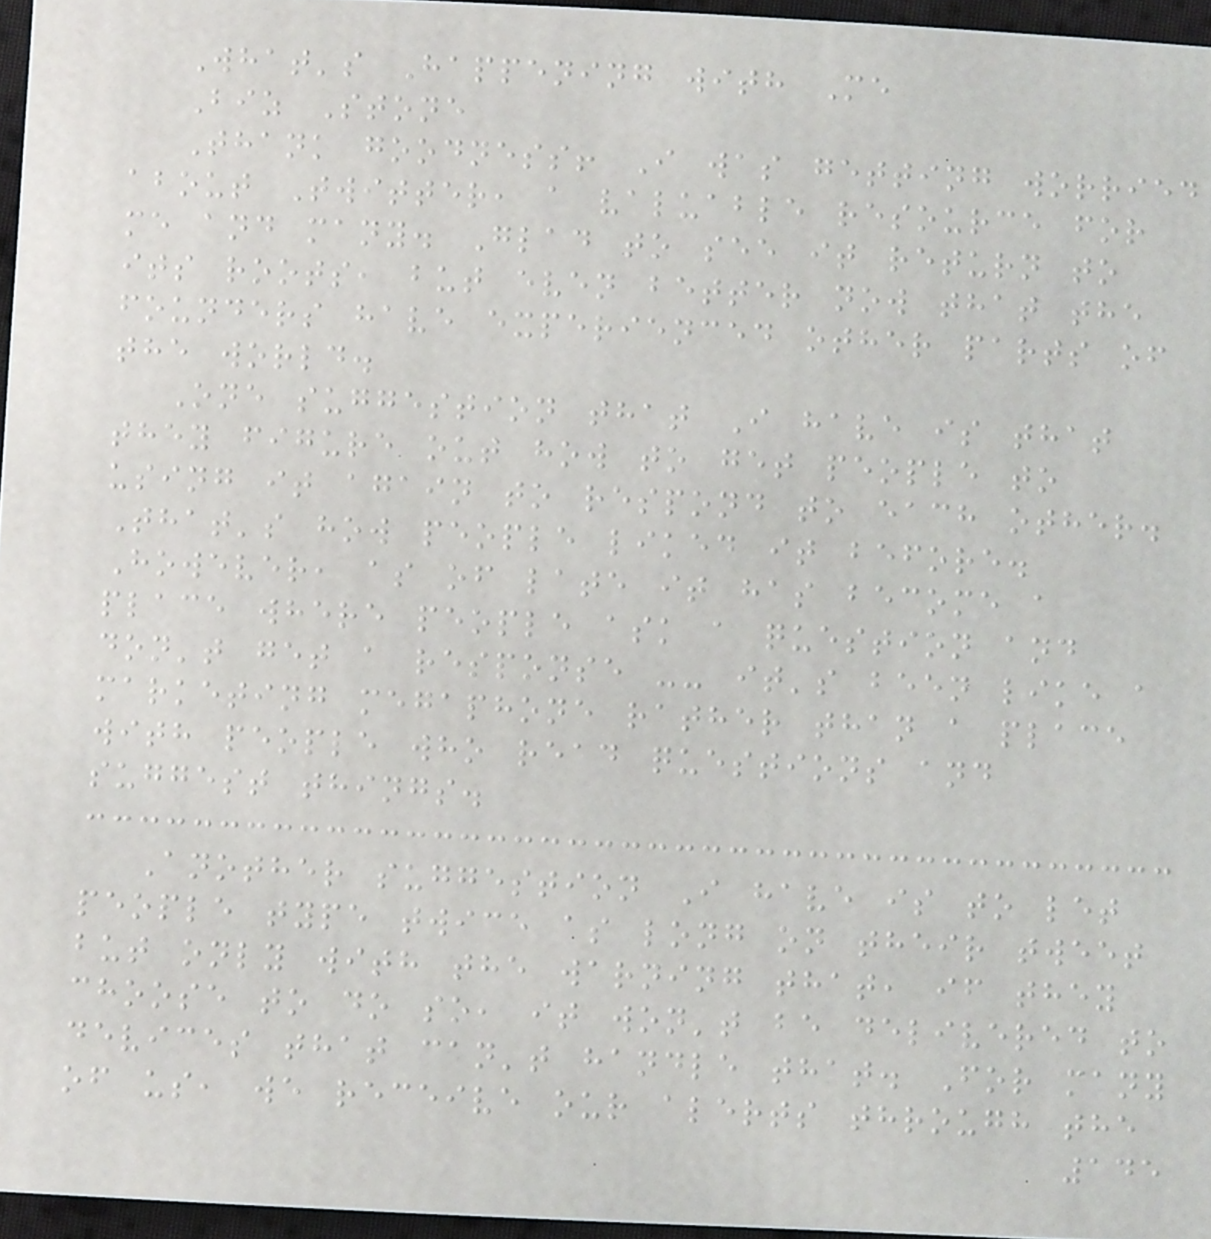What's Happening with Me
Biz Stone
Thank goodness! I was getting worried
about Twitter, a valuable resource for
me and many. Glad to see it return to
its roots, but even better now that the
founders have experienced other parts of
the world.
One suggestion that I have is that
they figure out how to get people to
using it again to respond to each other.
That's how people liked it before.
However, as of late it has become a
place where people ask a question and
don't get a response -- it's been like a
marketing megaphone rather than a place
with people who read questions and
suggest things.
Another suggestion I have is to let
people type twice as long on their tweet
but only with the warning that, if they
choose to do so, it won't be delivered to
devices that can't handle that. For many
of us, we receive our alerts through the
145
